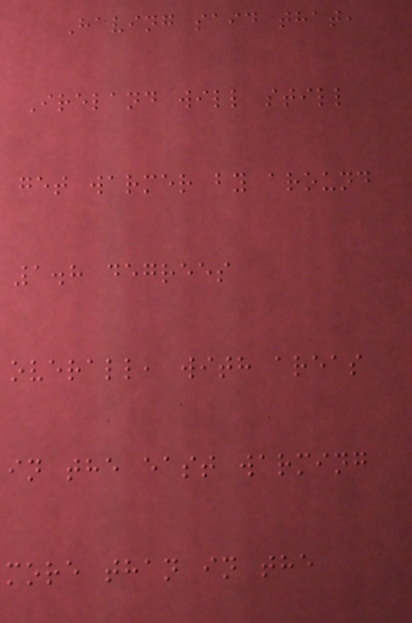Having said that,
Ireland will still
get warmer by around
1.8 degrees
overall, with areas
in the east warming
more than in the
